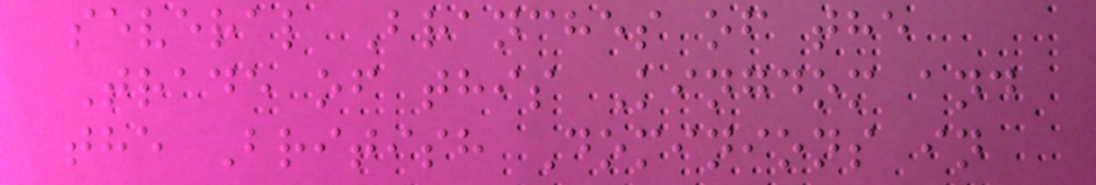several Branches of the
Trade of this Kingdom and
the British Dominions in
